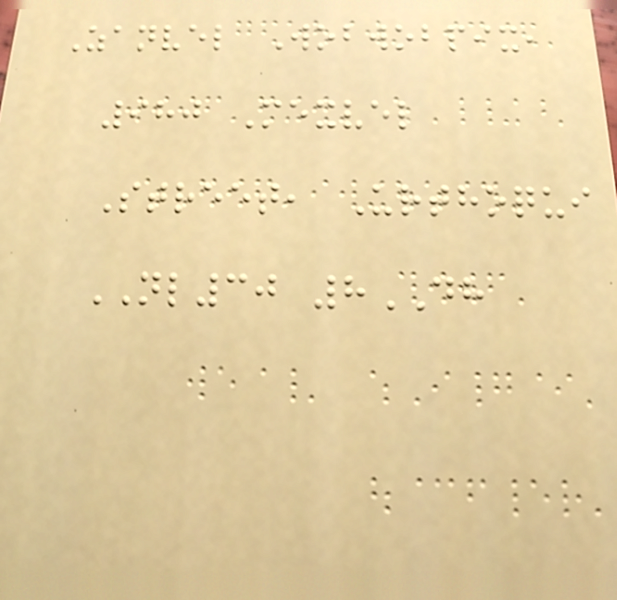Zanvel Wobwobpix,
980 Mexvel
Street, Urthoqui
NL30 8DH
